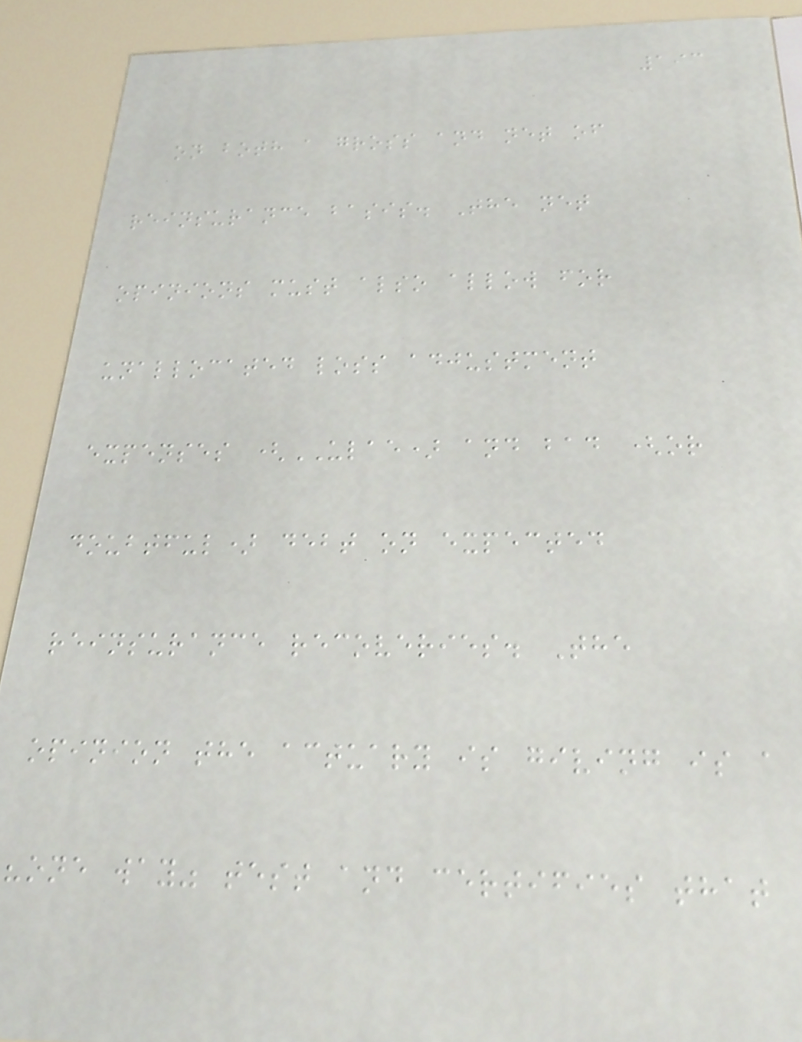193
on both a gross and net of
reinsurance basis. The net
opinions must also allow for
unallocated loss adjustment
expenses (ULAE) and bad (or
doubtful) debt on expected
reinsurance recoveries. The
opinion the actuary is giving is a
"one way" test and certifies that
